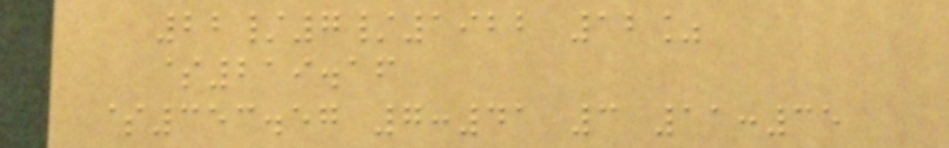22/7/1922 12%
$219.16
$353.57 7:41 3 11:35
